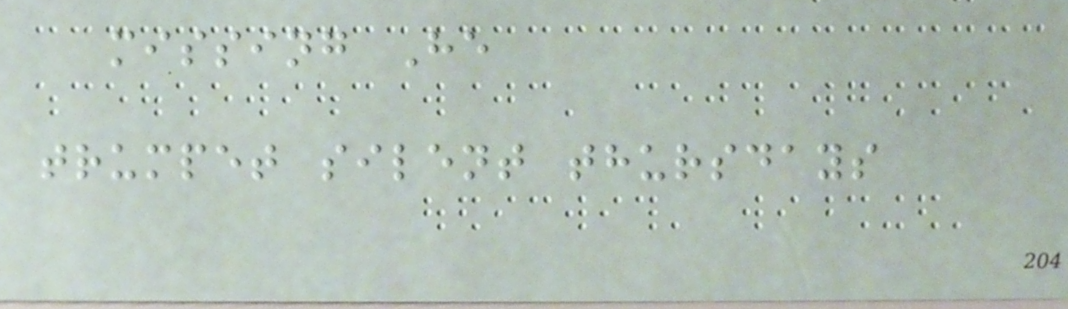missing He
trumpet silent thursdays
